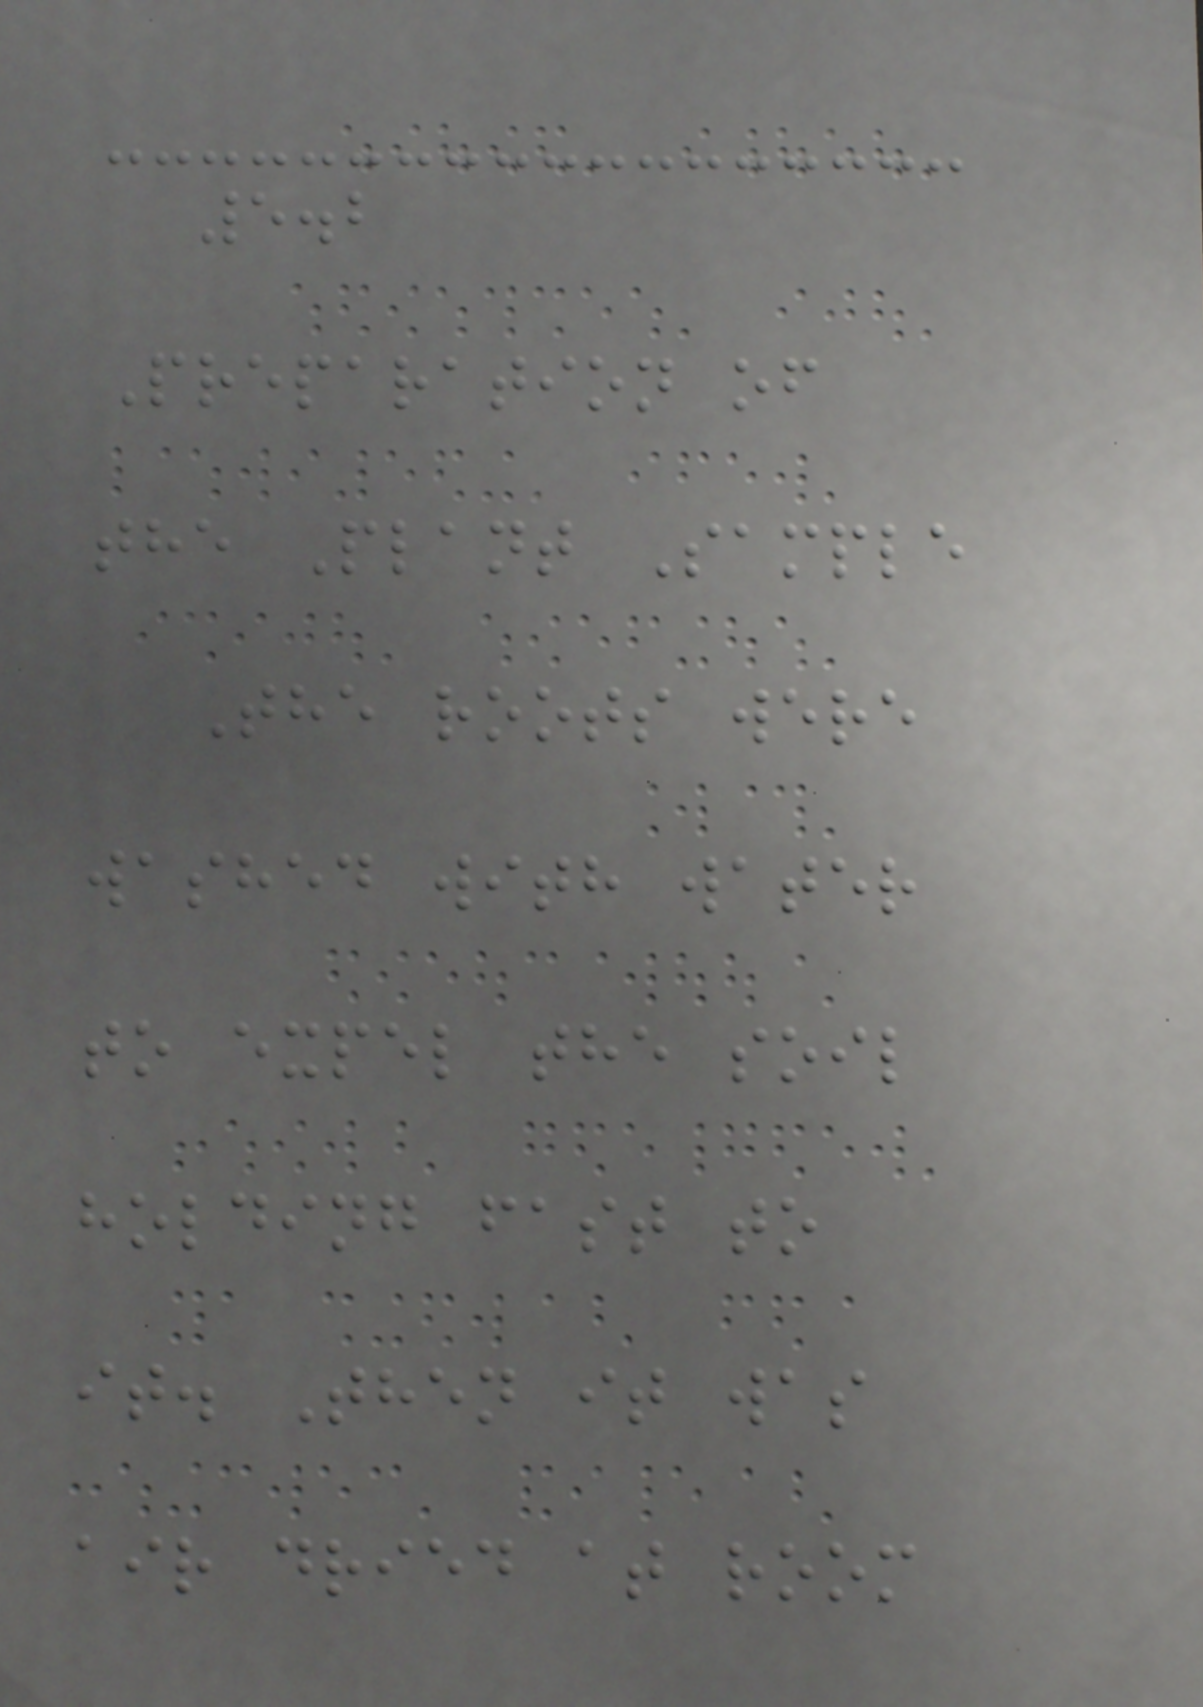5.2
Preparation of
the Plant Sample
The roots were
washed with water
to expel the soil
holding fast to
it. Then it was
air dried at room
